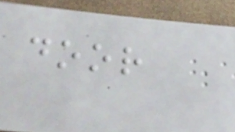door
